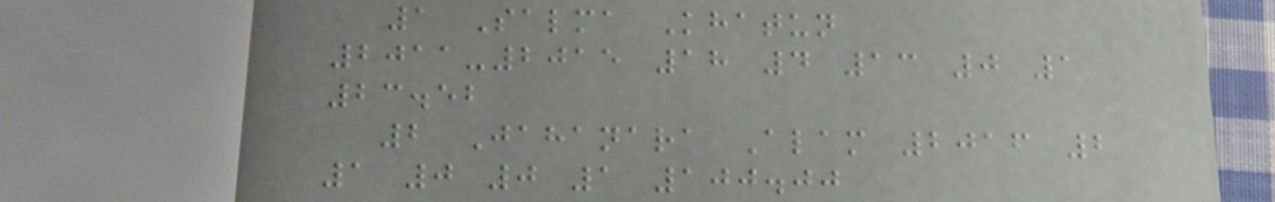1 Salma Khatun
2011-2015 18 4 13 0 1
23.52
2 Jahanara Alam 2016 2
1 0 0 1 100.00
